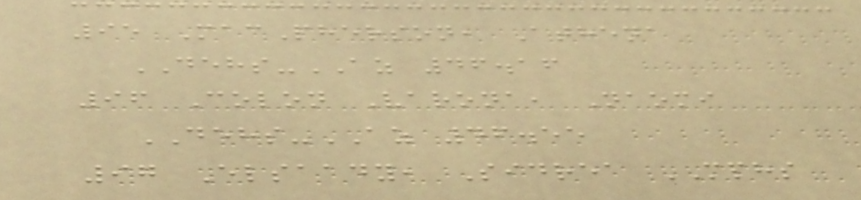95 MacPherson, Athena
DEHS-AZ 46.16
96 Colon Varona, Naomi
DEHS-AZ 46.55
97 Elsaady, Sidrea MPHS
